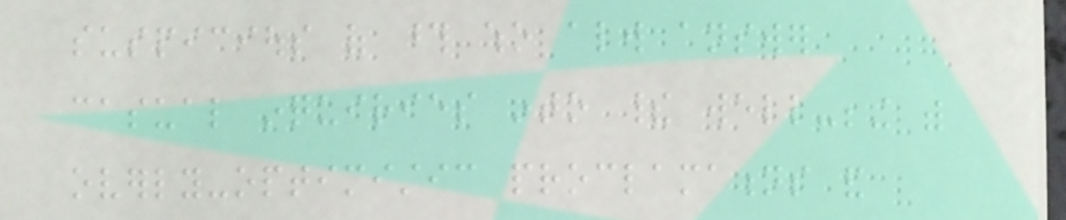suspicious of those who always answer
casual inquiries into their well-being with
overly-optimistic proclamations and
